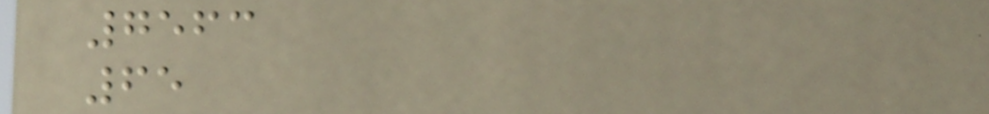7563
65
